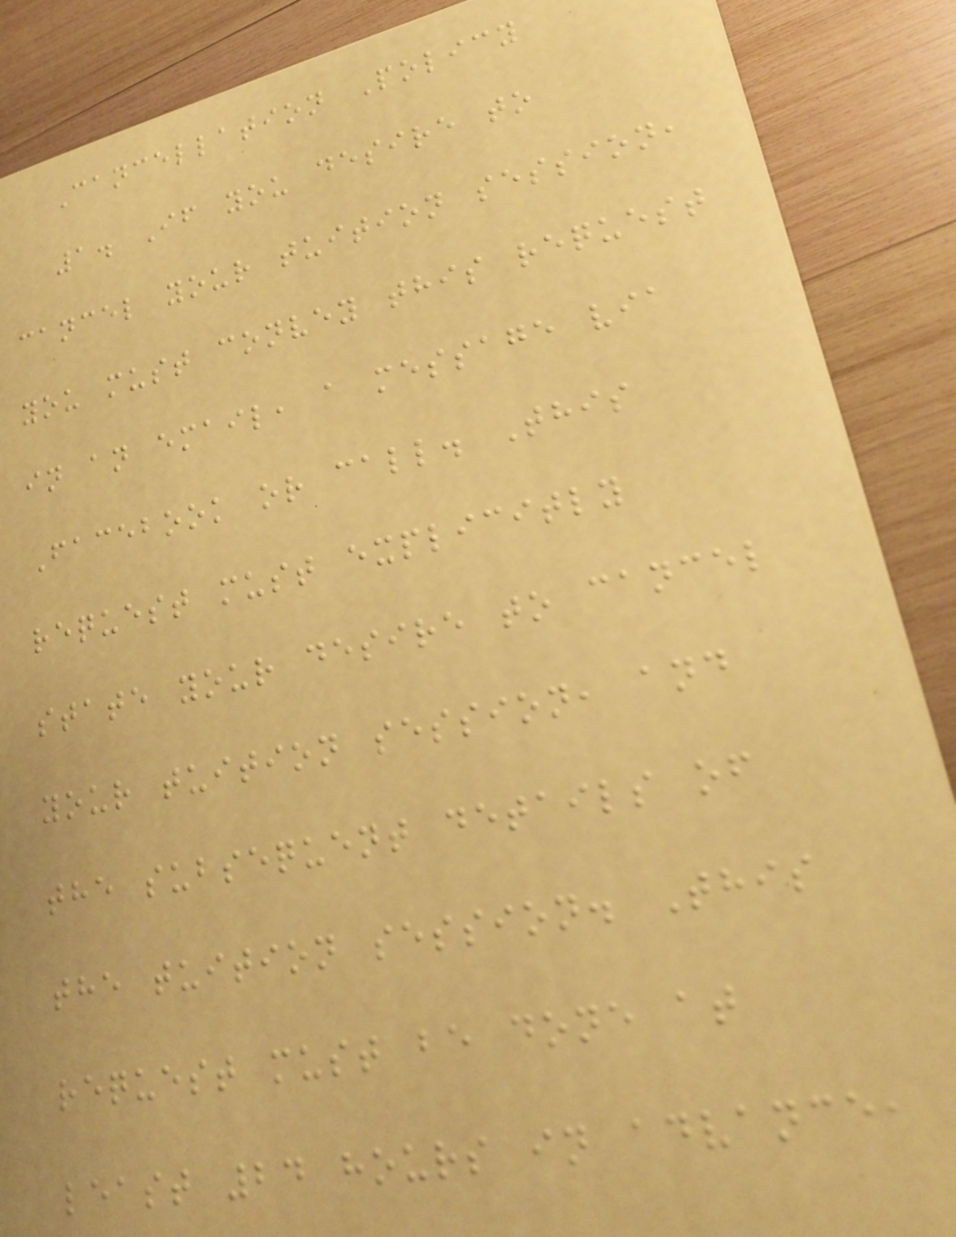Cancellation Policy
1. If you desire to
cancel your tuition session,
you must convey this request
in an email, a message via
Facebook or call. This
request must explicitly
state your desire to cancel
your tuition session, and
the subsequent details of
the tuition session. This
request must be done at
least 24 hours in advance,
